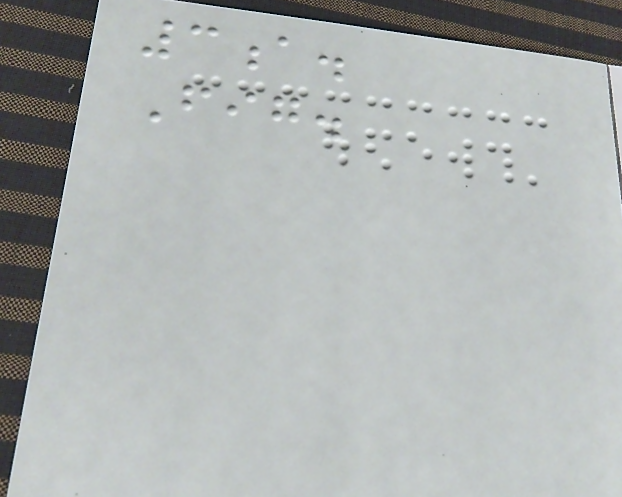3a.
Fig.
